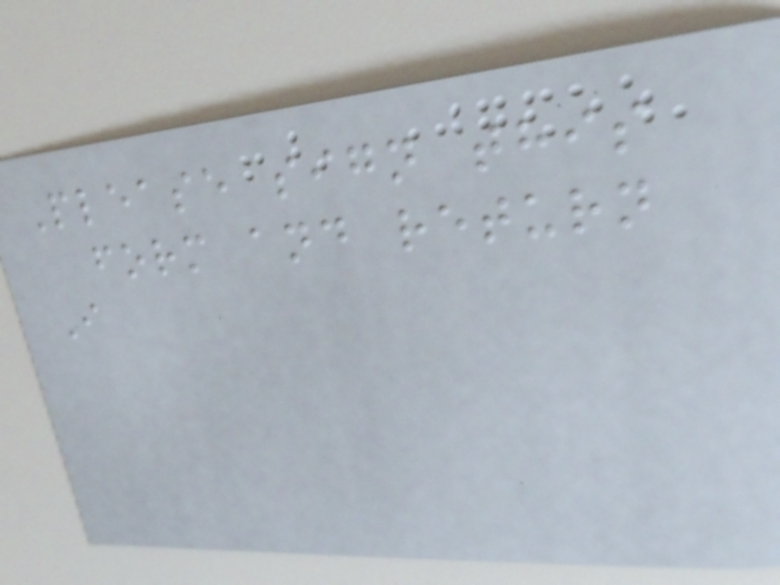Please sign this
form and return
I
